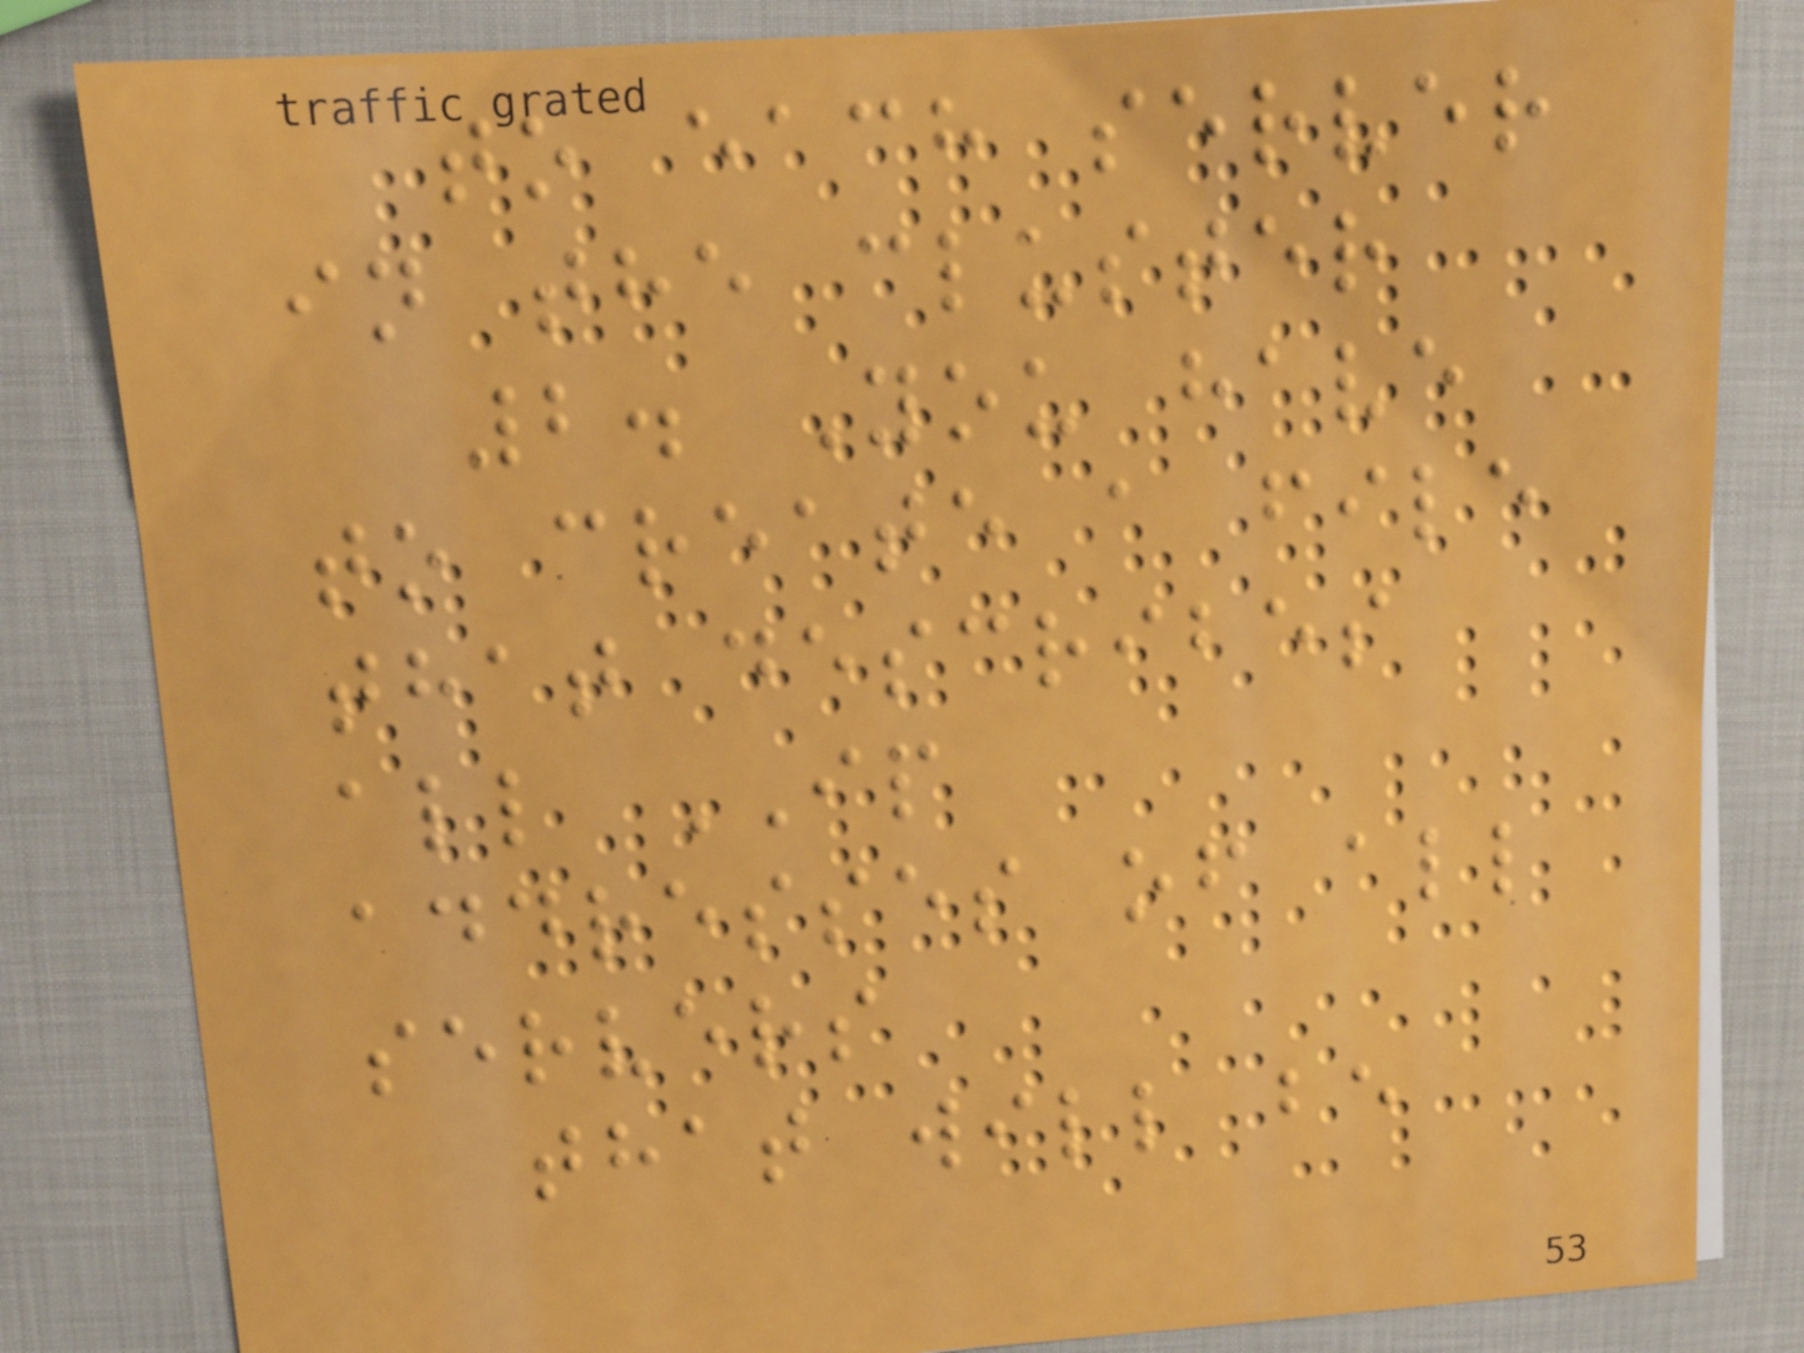to each server
in the cluster
2. You have
to create a file
that describes
all IP
addresses of all
servers
that will be
